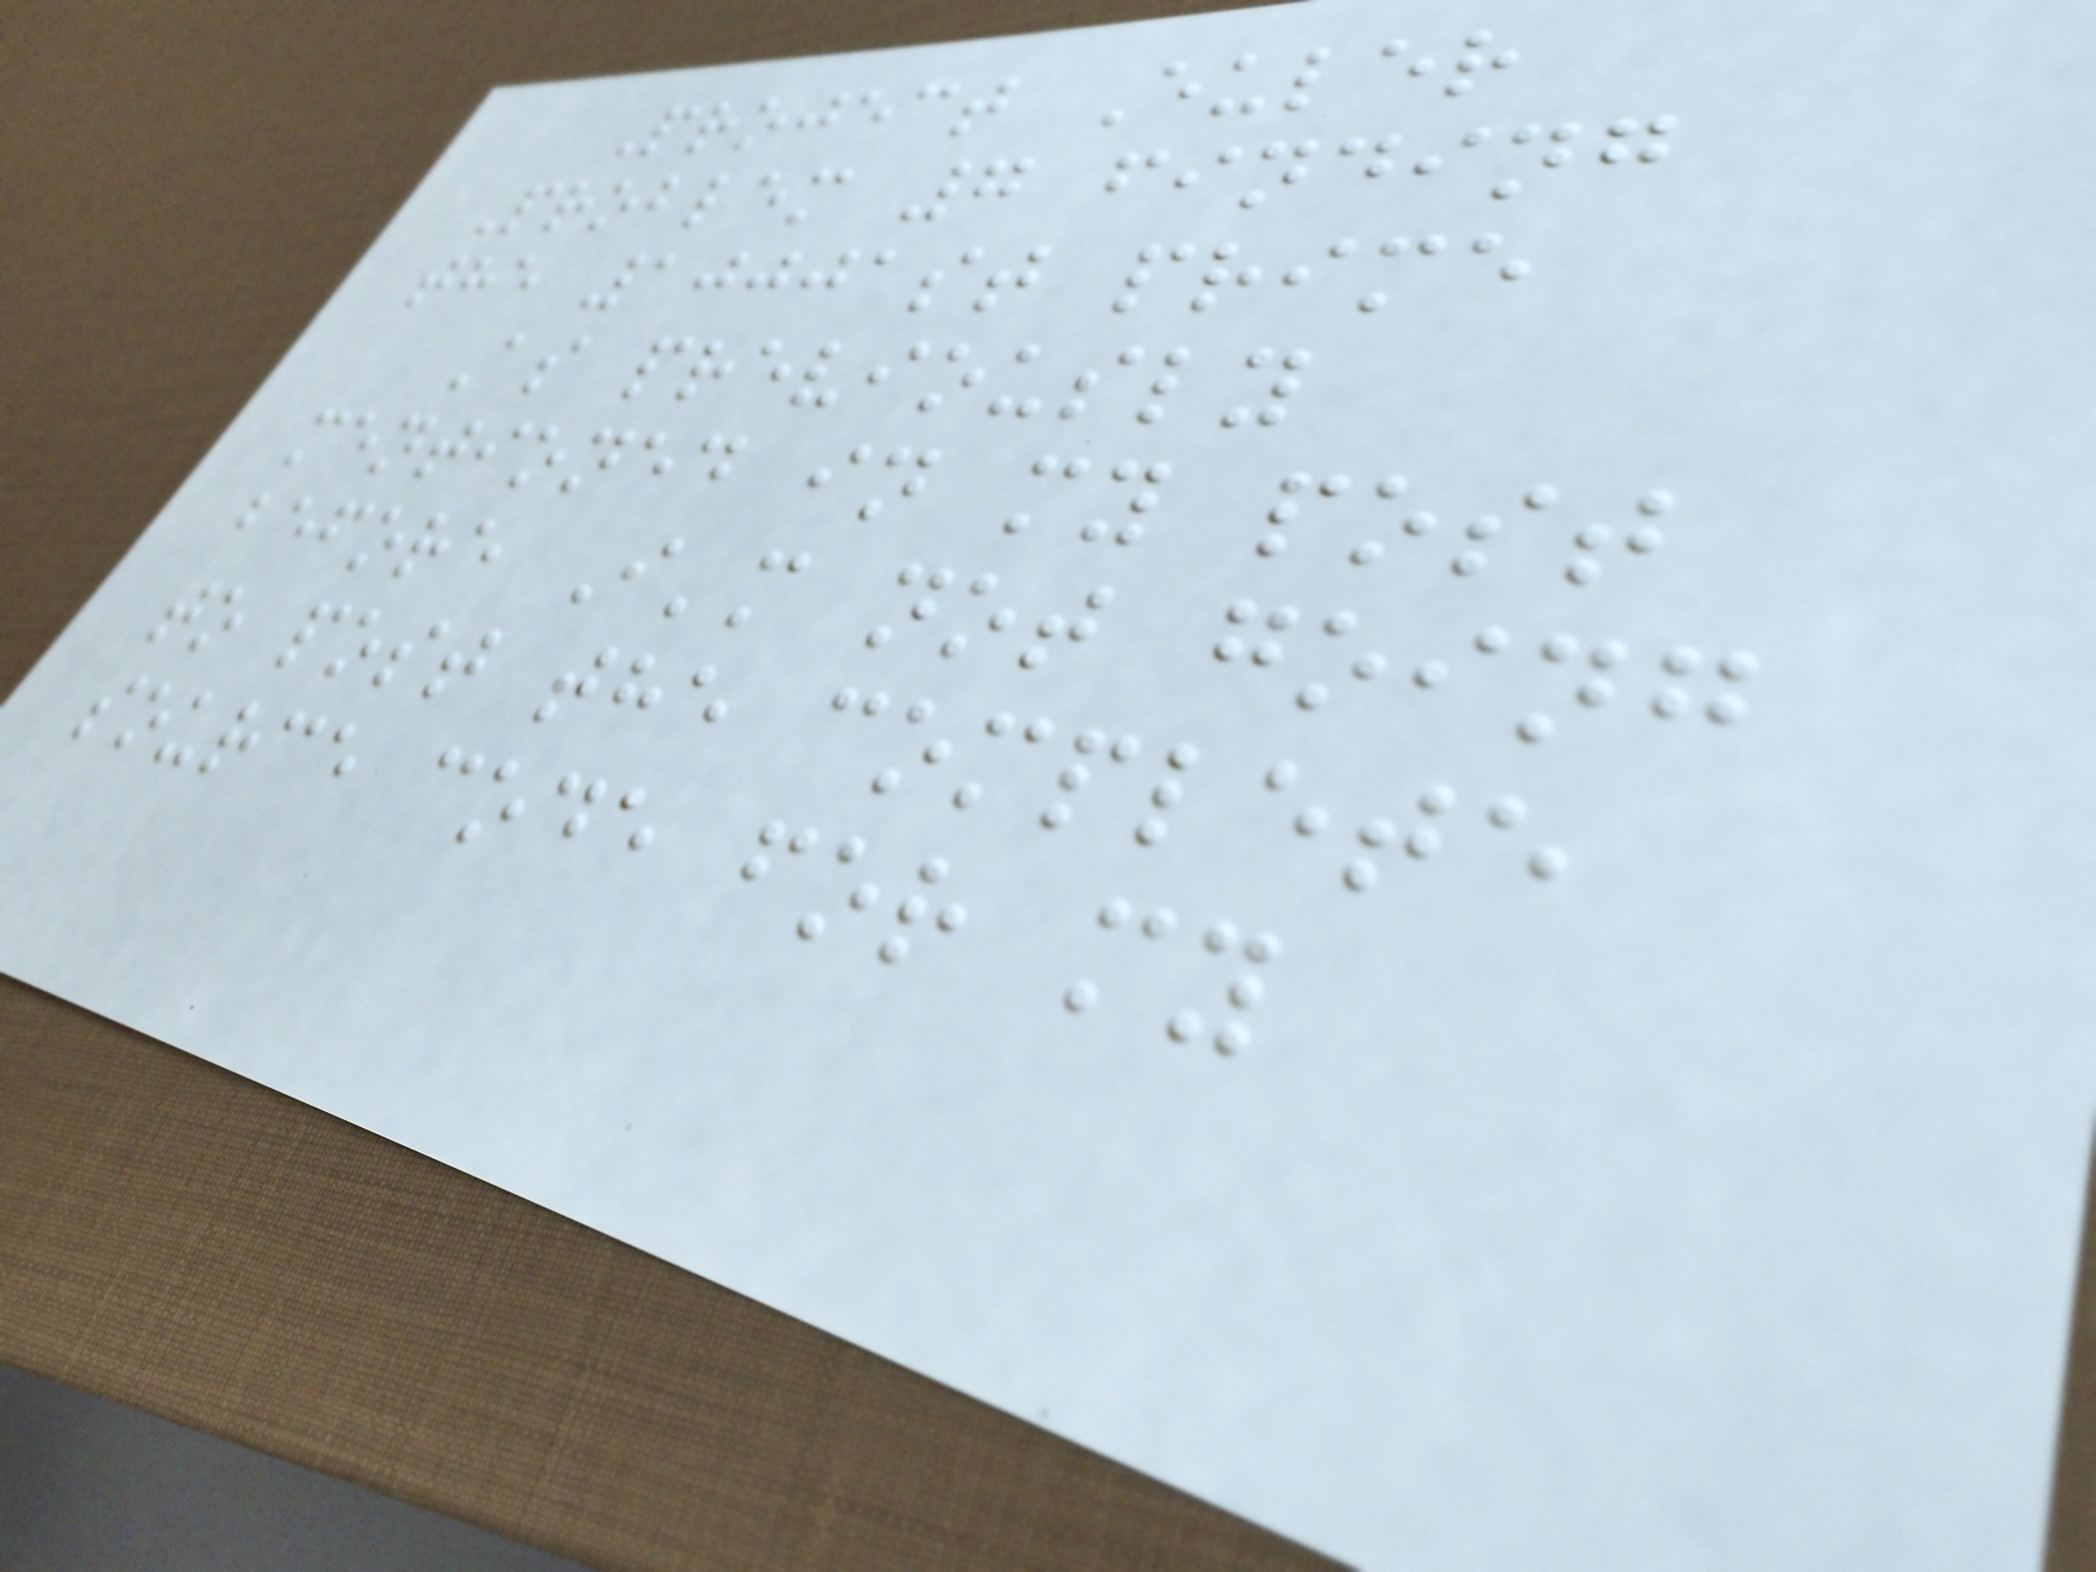Project Euler
Problem 7 finding
the 10001st prime
As previously
mentioned in my post
before I'm not going
to post the complete
source code for my
